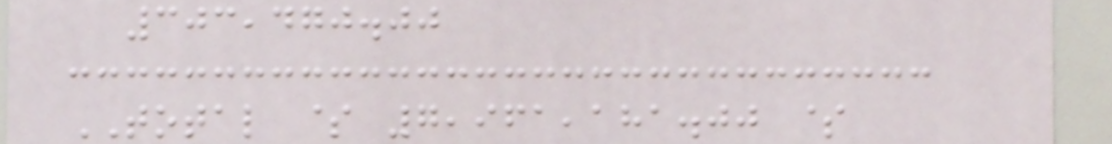303,470.00
TOTAL $ 7,961,181.00 $
